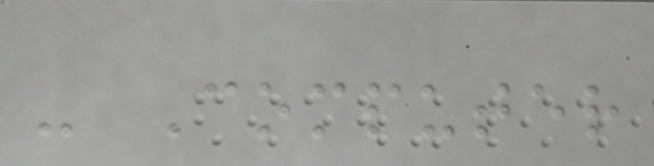- Computer
